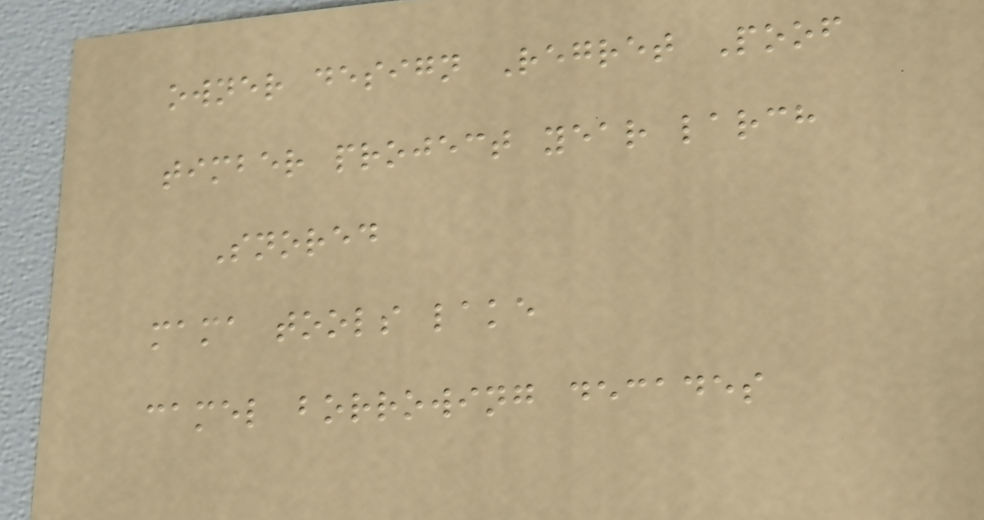owner design Regret Poof
timber project year larch
Snored
mama tools lake
camel borrowing decades
